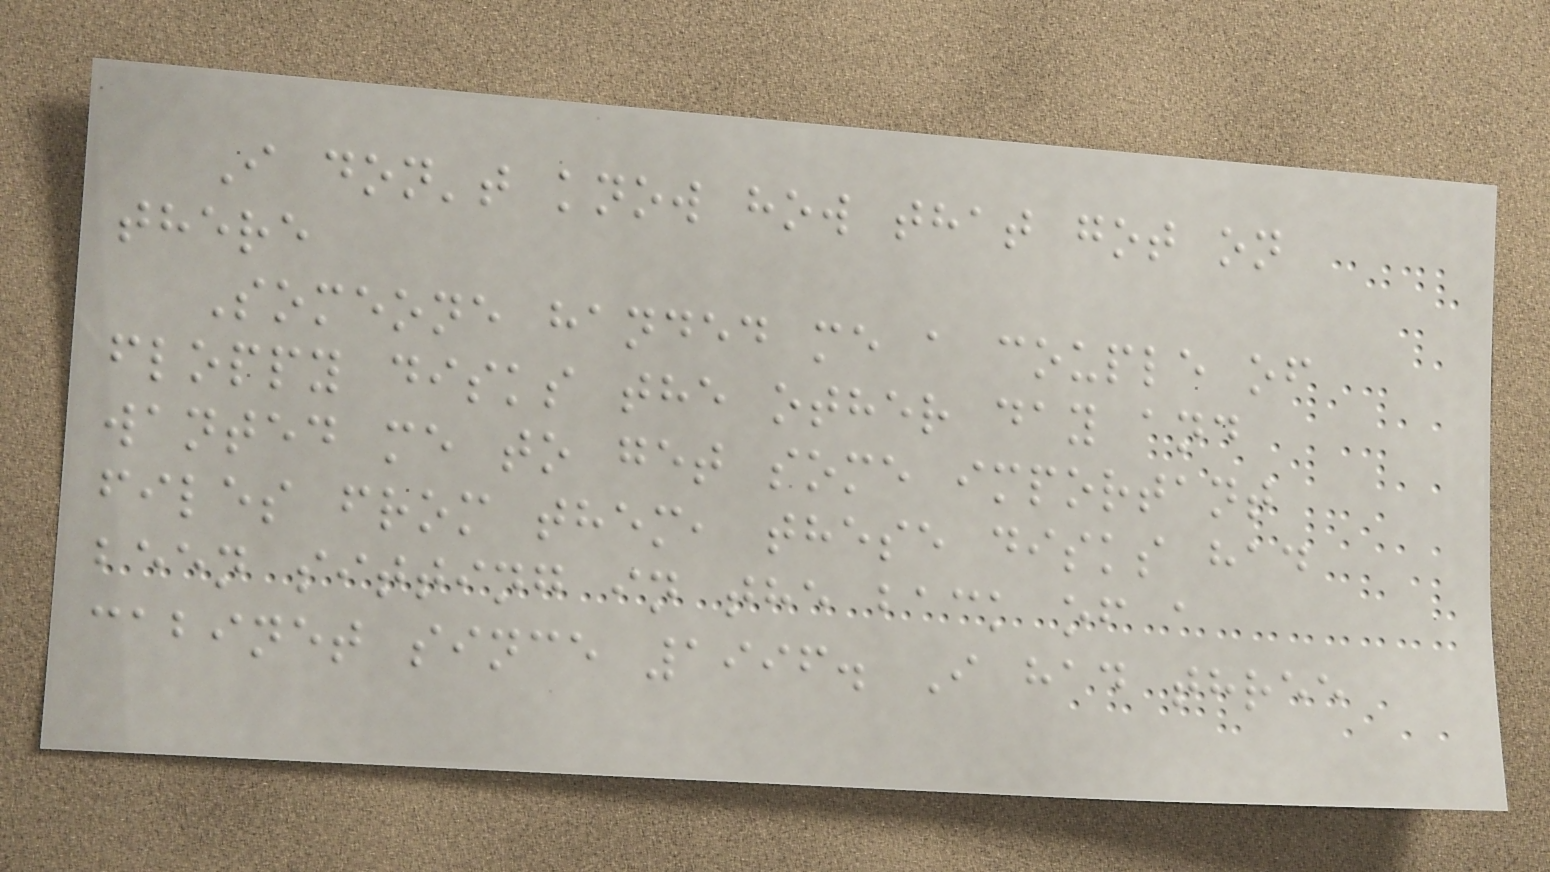I don't know how that got on
there
Someone handed me a couple of
floppy disks the other day and
wanted me to get some important
files from them, these disks had
been sitting in the back of a
cabinet since 1996. I had three
